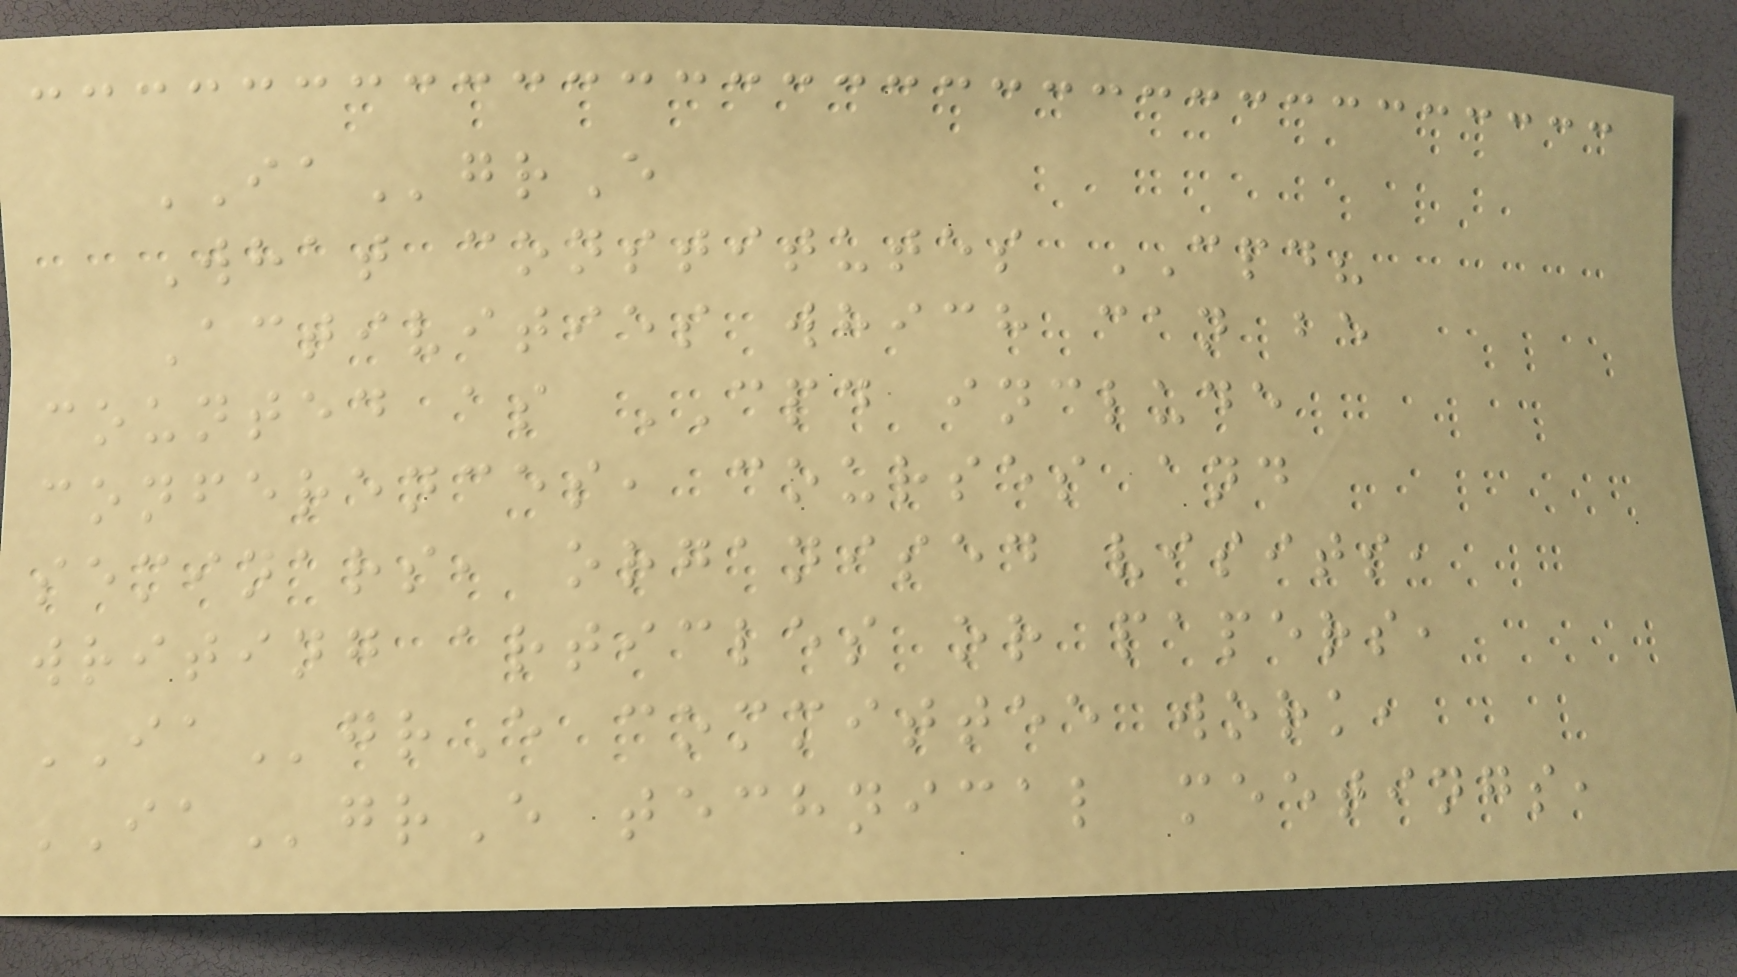IAgrE
What constitutes CPD?
Activities which can be
counted as CPD include
conferences, courses and
seminars, organised visits,
writing articles or papers,
IAgrE committee work,
IAgrE technical meetings,
